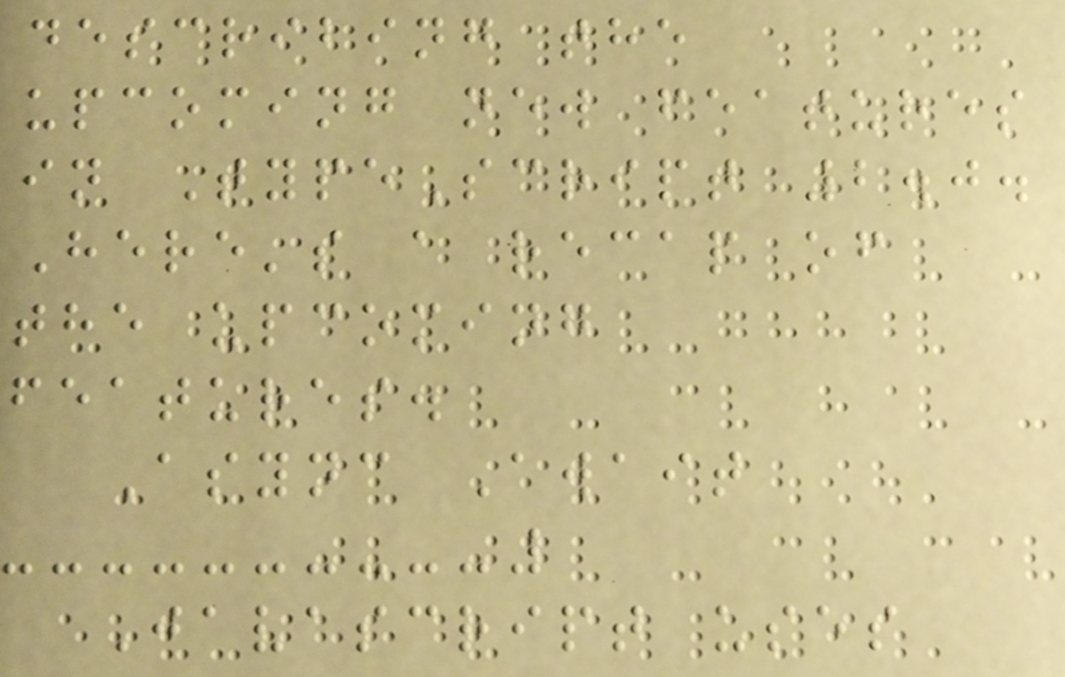describing the
upcoming new features
in TypeScript 2.0.
Here's a recap of
the upcoming
features.
Async Await
Javascript uses
